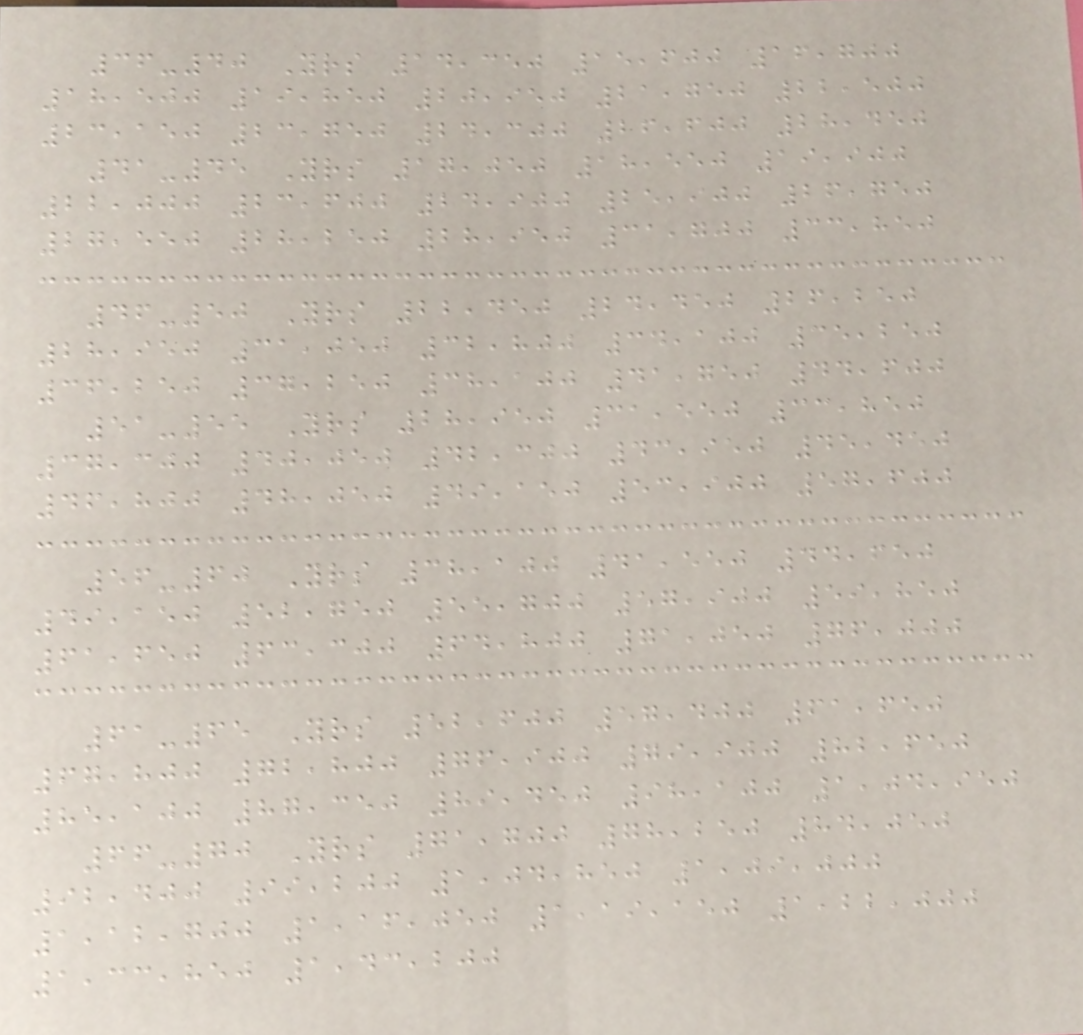36-40 Yrs 14,350 15,600 16,700
18,500 19,850 20,950 21,750 22,500
23,150 23,750 24,300 26,600 28,450
41-45 Yrs 17,050 18,550 19,900
22,000 23,600 24,900 25,900 26,750
27,550 28,250 28,950 31,700 33,850
46-50 Yrs 22,450 24,450 26,250
28,950 31,050 32,800 34,100 35,250
36,250 37,250 38,100 41,750 44,600
51-55 Yrs 28,950 31,550 33,850
37,300 40,050 42,300 43,950 45,450
46,800 48,050 49,150 53,900 57,600
56-60 Yrs 38,100 41,550 44,650
49,150 52,750 55,700 57,900 59,850
61,650 63,300 64,800 71,050 76,000
61-65 Yrs 52,600 57,400 61,650
67,800 72,800 76,900 79,900 82,650
85,100 87,350 89,450 98,100 1,04,950
66-70 Yrs 71,700 78,250 84,050
92,400 99,200 1,04,850 1,09,000
1,12,700 1,16,050 1,19,150 1,22,000
1,33,850 1,43,200
